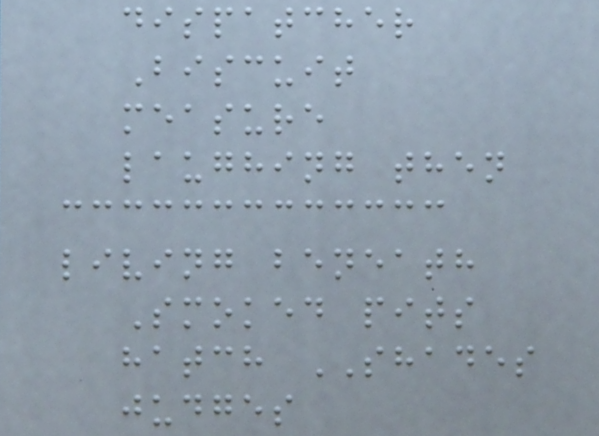dispatcher
Biscuit
measure
laughing then
living beneath
Smoked pits
hatch SHADES
judges
